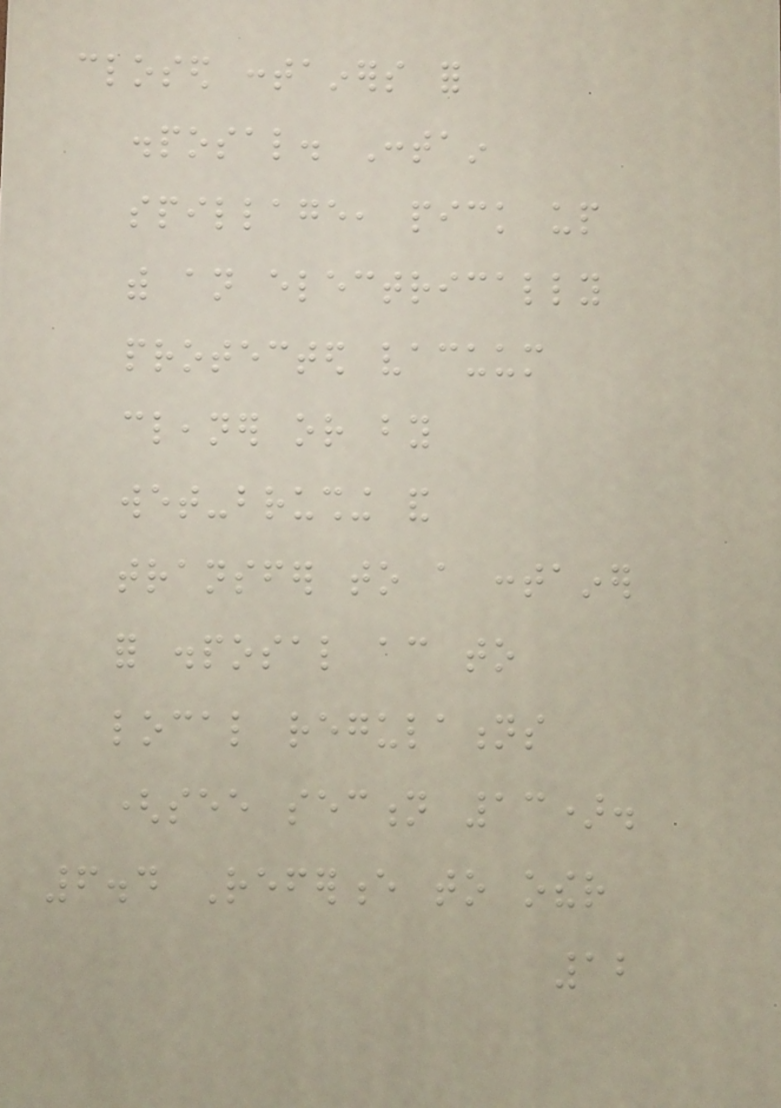closed containers for
disposal. Contain
spillage, pick up
with an electrically
protected vacuum
cleaner or by
wet-brushing and
transfer to a container
for disposal according to
local regulations
(see section 13).
6.4 Reference to other
12
